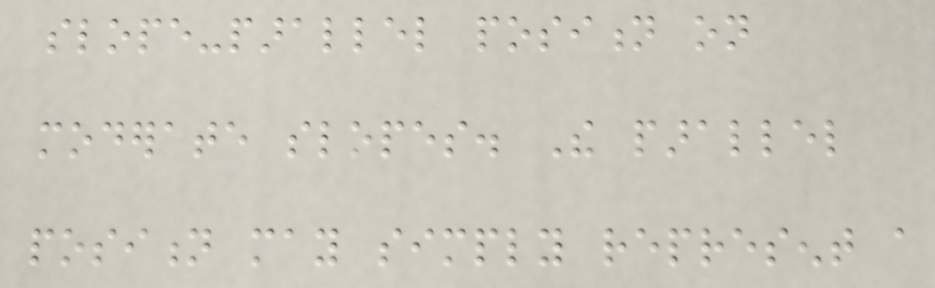slope-parallel position on
moderate slopes. The parallel
position may simply represent a
